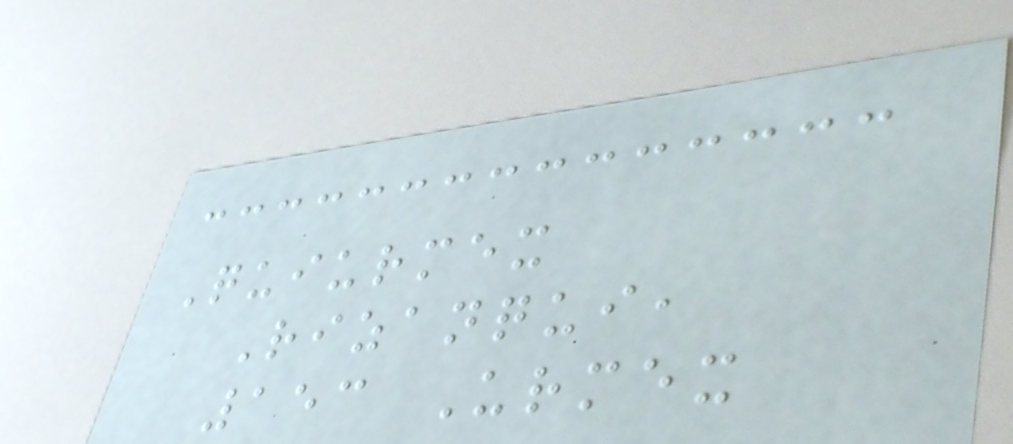Quiurmex
Rizanqui,
153 Urmex
